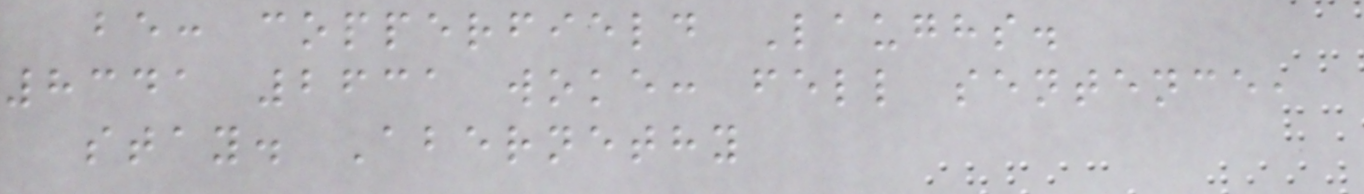be: copperfield Laughs.
8341 2631 woke: fell sentence,
stay. Abernethy
